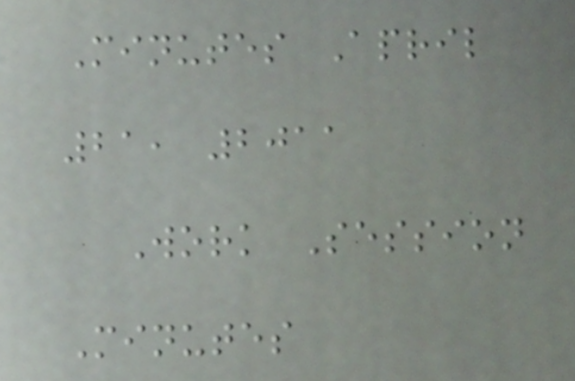Minutes April
21, 2011
Work Session
Minutes
